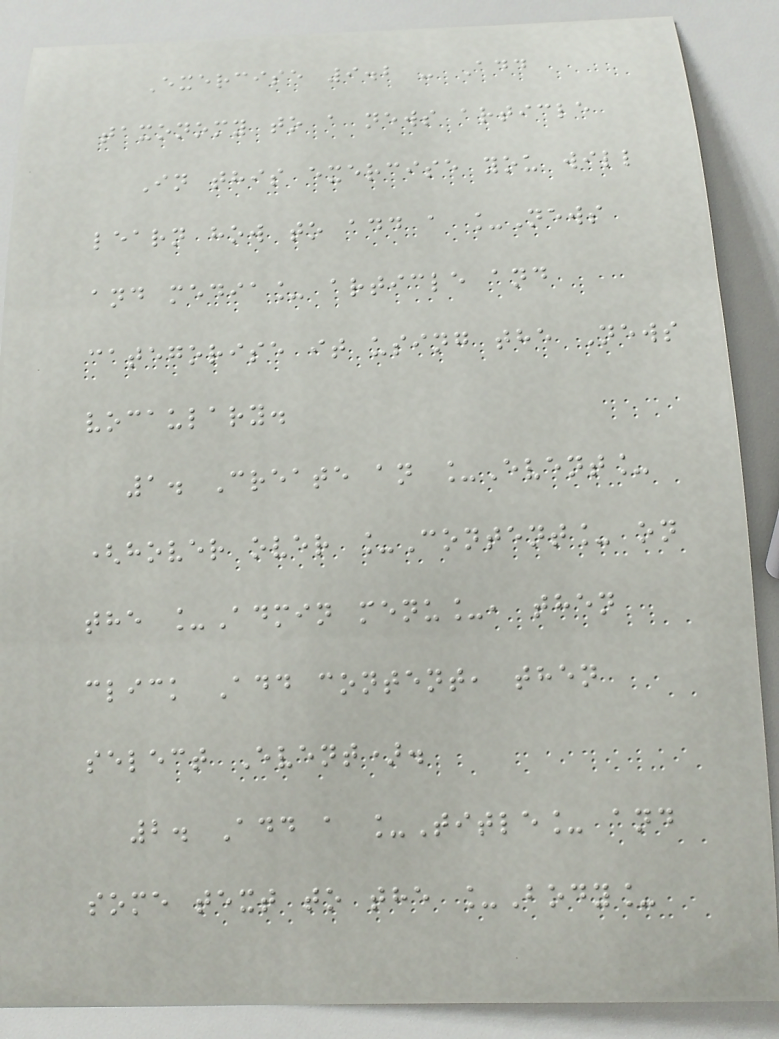Exercise 9.2 - Add
taxonomy to a news article
In this exercise you will
learn how to add a _News
and media_ article and
categorise it using the News
vocaulary.
1. Create an _Event_
(hover over _Content_ on
the _Admin menu_, then
click Add content, then
select Event).
2. Add a _Title_ and
some text to the _Body_
